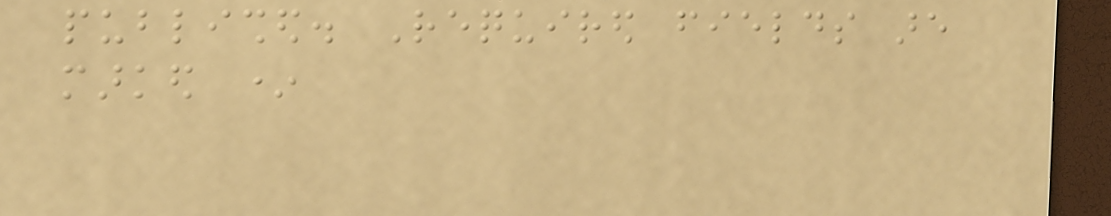published. Required fields are
marked *
